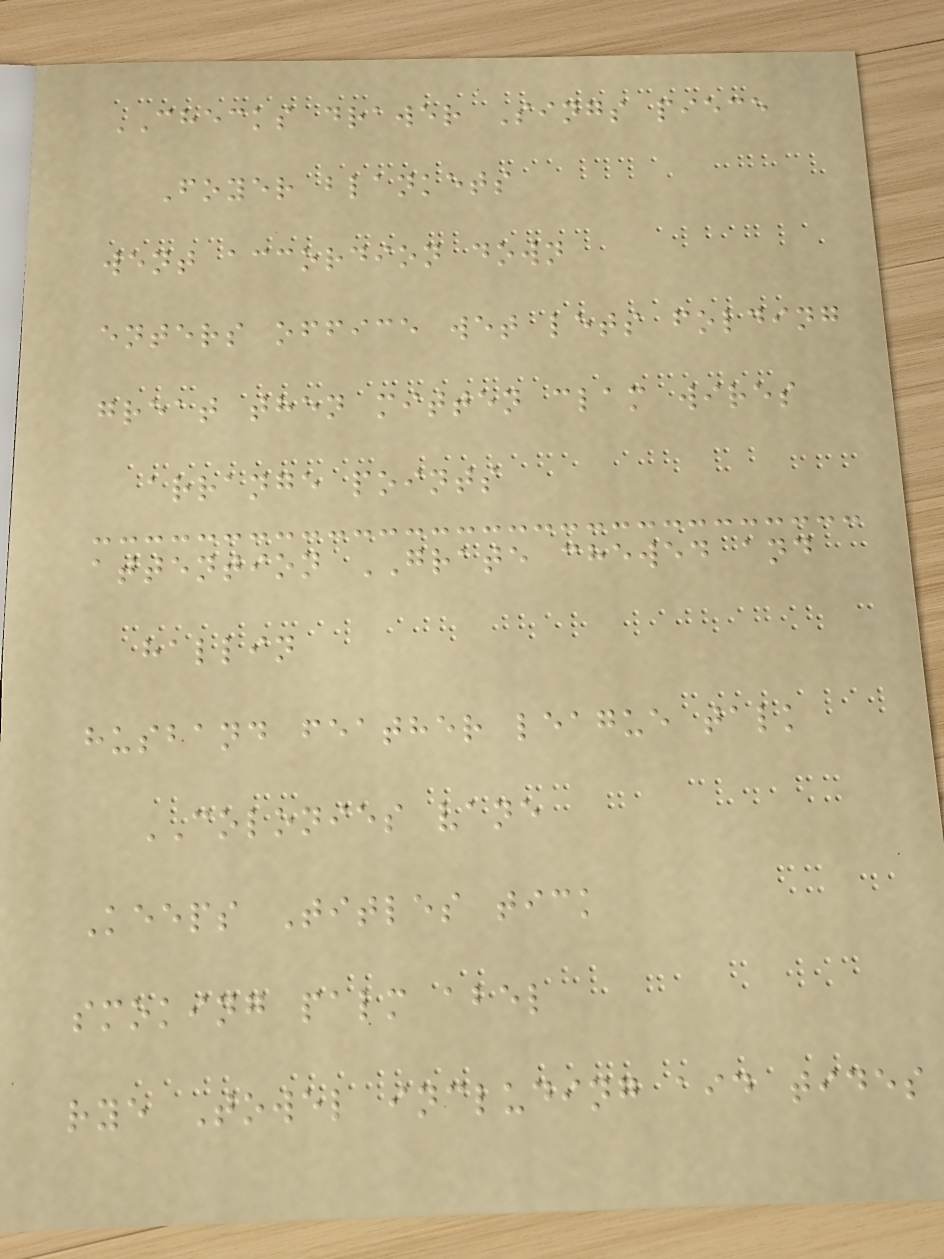CHECKS drawer Sings piece
Foyer blankets
went accordion down
enters office wet lets folding
great then mitten clam wires
arrange points
attention GRATE chewed and
hallin
husband feather league talk
COLONIES vane
Keeps Titles tick
smoking palm abel
rye Towel including aid tides
